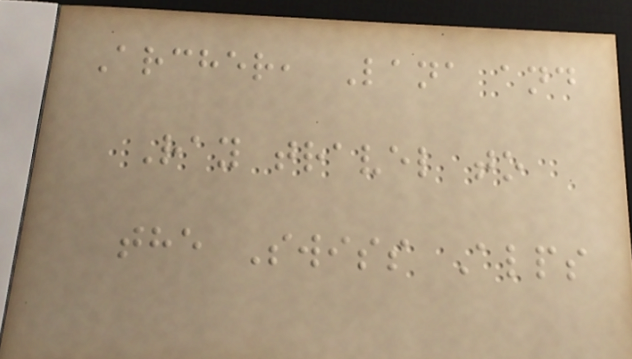Archer, Lana and
Ray travel to
the Swiss Alps
